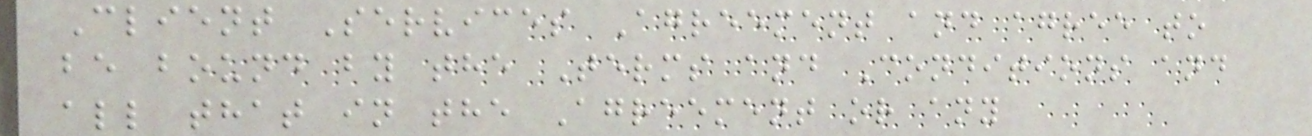Client Services Agreement and agree to
be bound by the Terms and Conditions and
all that in the Agreement or any
